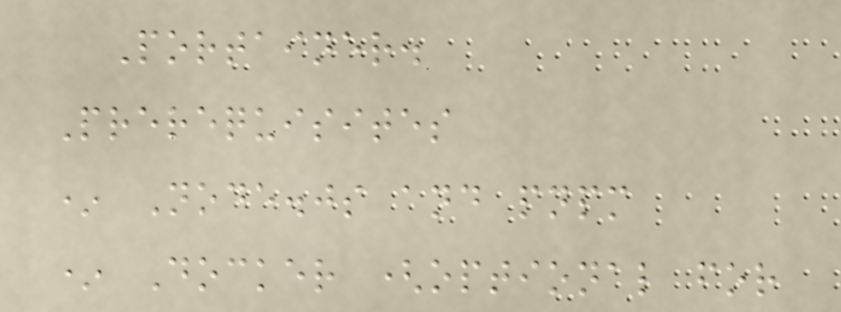Portainer.
Prerequisites
* Node.js and pnpm
* Docker (optional for
